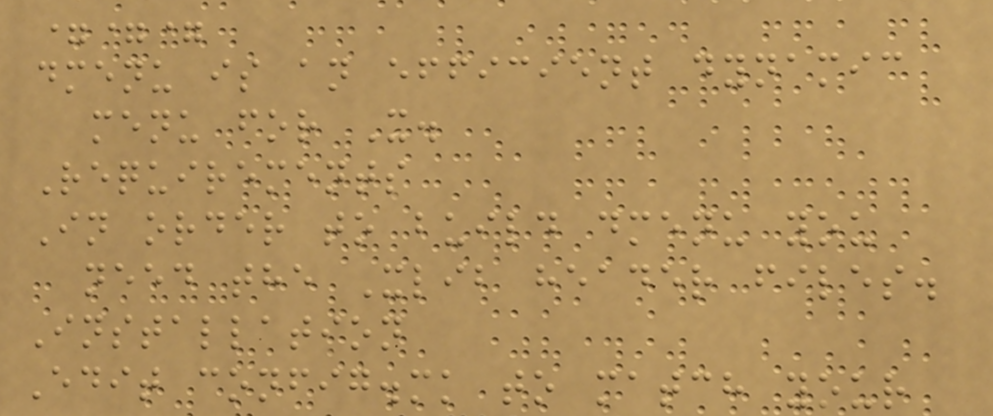===
dmenu is an efficient dynamic
menu for X.
Requirements
In order to build dmenu you
need the Xlib header files.
Installation
Edit config.mk to match your
